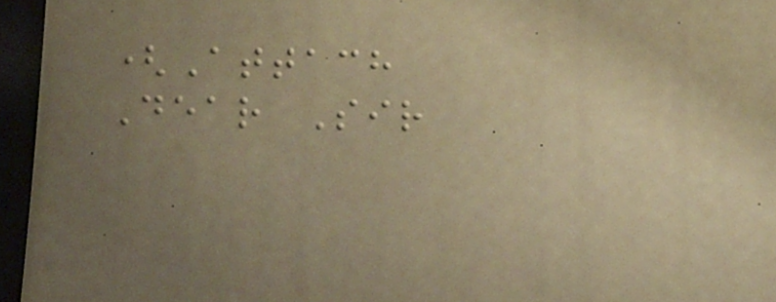(Attach
Dear Sir
